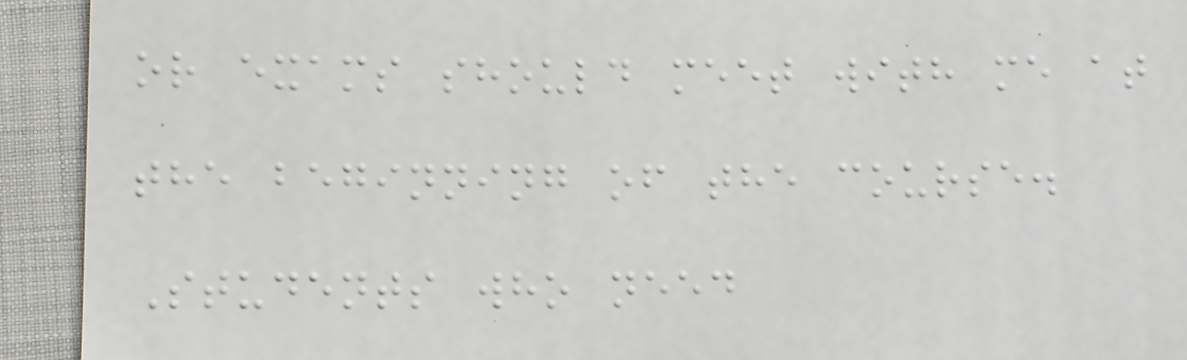or exams should meet with me at
the beginning of the course.
Students who need
